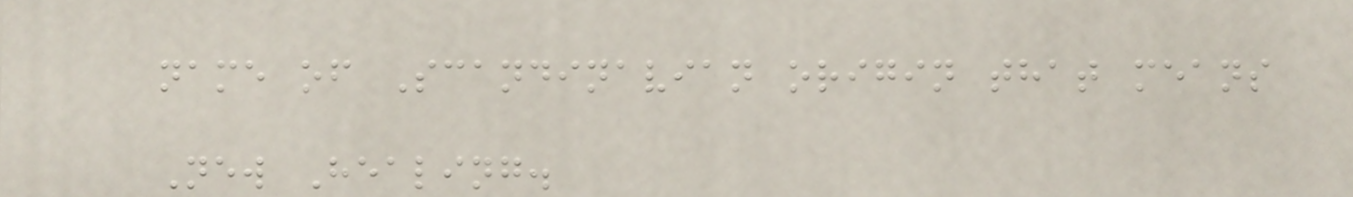name of Scandinavian origin that means
New Healing.
